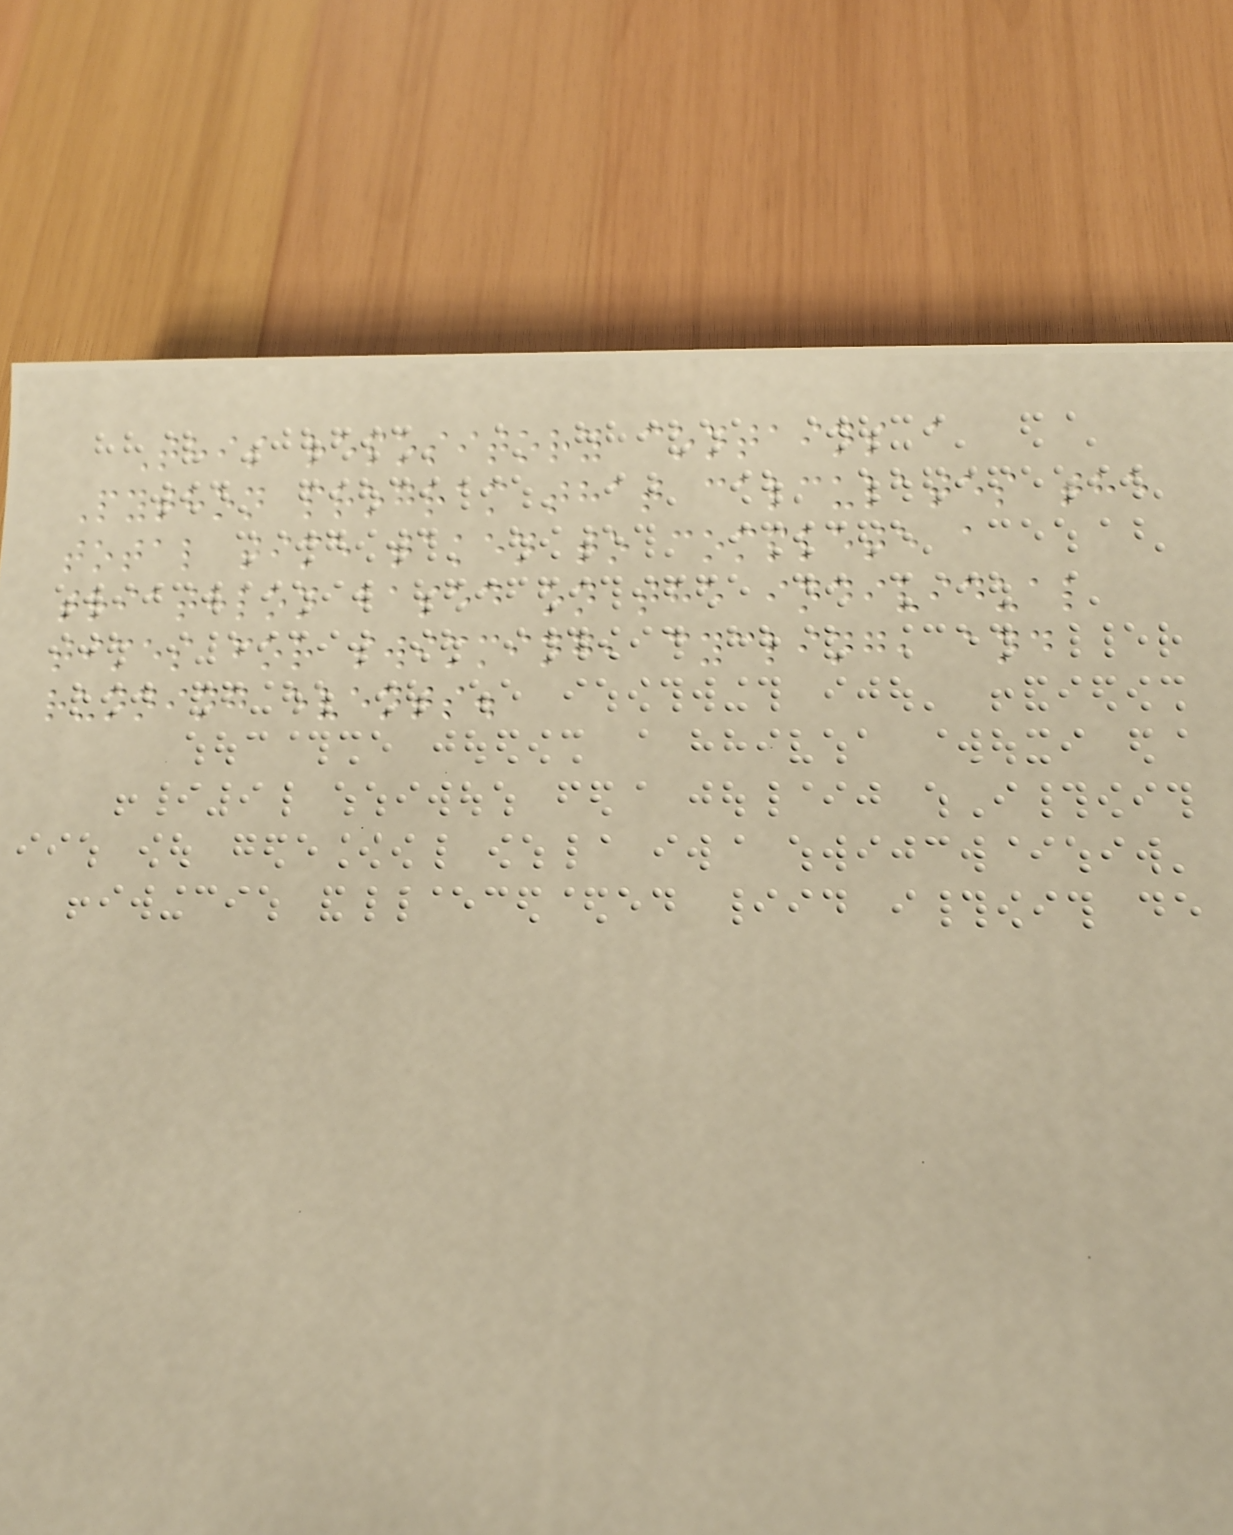This repository contains a
Python program that calculates the
total time taken to complete a
triathlon based on the individual
times for swimming, cycling, and
running events.
